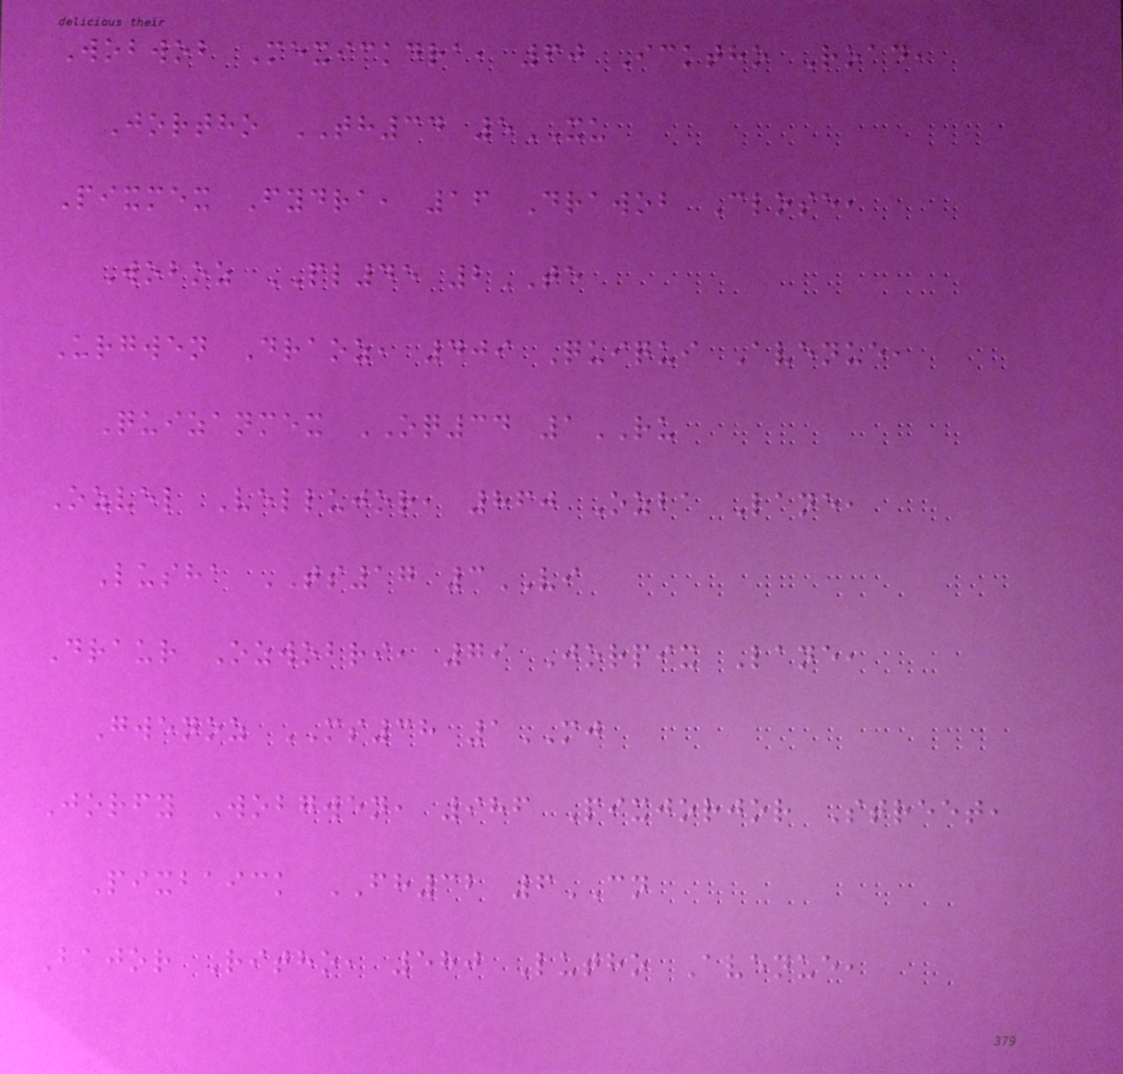Wobwob Mexickdra, 60 Icktho Road,
Jortho TH34 5XU
Pixmex Fydra, 16 Drawob Close,
Woboz PL45 2TE
Urgwen Draoz, 409 Quiqui Avenue,
Quizanmex OQ34 1RU
Ozvel Vellujor, 860 Ozba Lane,
Lusha TS17 3VI
Draur Ozwobri, 79 Jorpix Lane,
Gwenoz MS38 1MJ
Jorfy Wobgwen, 986 Pixjorjor Street,
Pixbaick FH32 6CN
Bajor Ritho, 580 Lutho Avenue,
